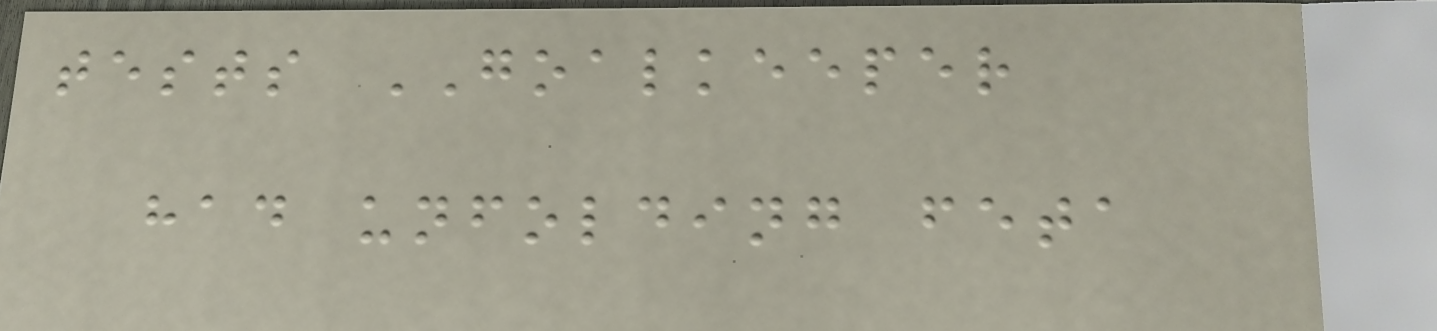tests GOALKEEPER
had unfolding feta
